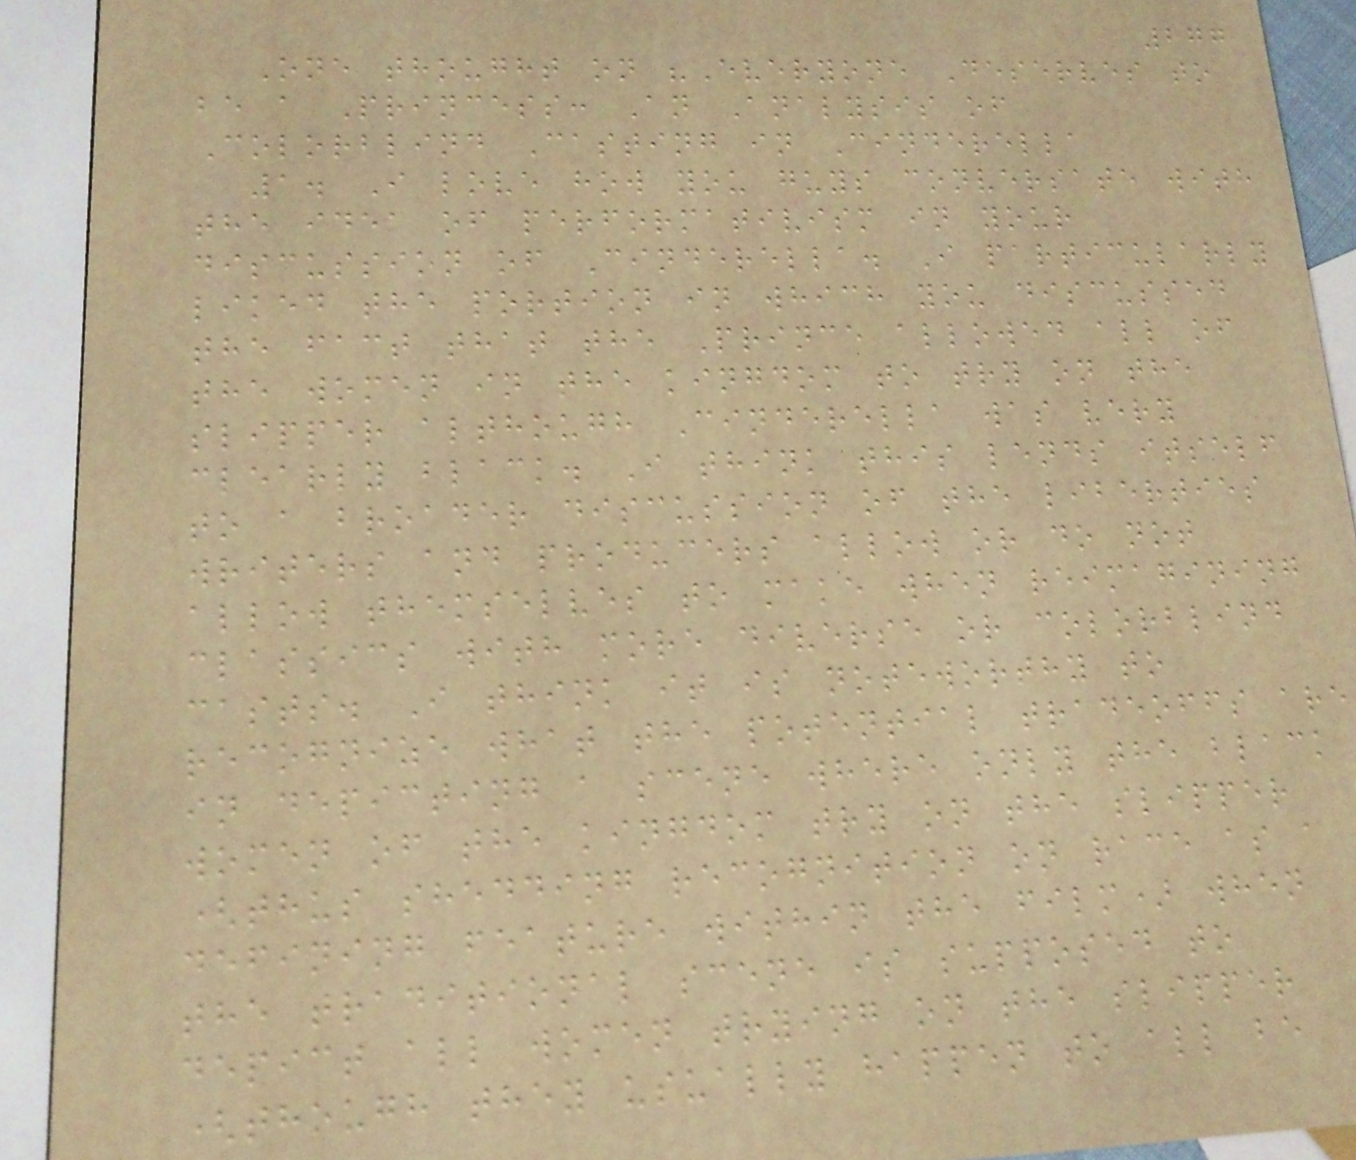277
One thought on "Everyone Deserves to
be a Princess: An Analysis of
Colorblind Casting in Cinderella
1. I love how you guys conversate with
the idea of performativism in your
discussion of Cinderella. I particularly
liked the portion in which you discussed
the fact that the Prince allowed all of
the women in the kingdom to try on the
slipper although Cinderella was very
clearly black. I think this lends itself
to a broader discussion of the liberties
writers and producers allow or do not
allow themselves to make when reimagining
classics with more diverse or colorblind
casts. I think it is noteworthy to
recognize what the potential tradeoffs are
in depicting a scene where only the black
women of the kingdom try on the slipper
(thus shedding recognition on race as a
defining feature within the film) when
the traditional scene is supposed to
depict all women trying on the slipper
(though they usually happen to all be
